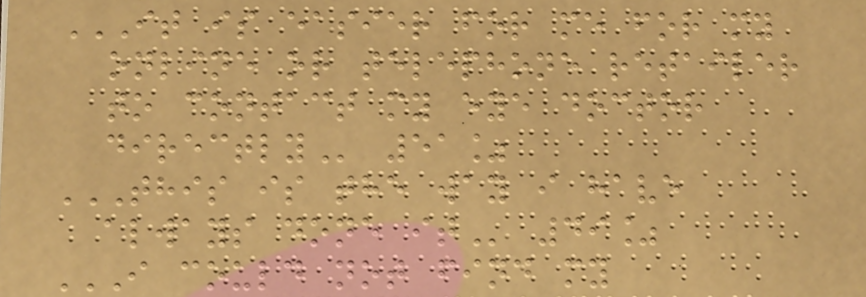IT IS EASIER FOR ME FOR MY
ONLINE OR TELEPHONE RETAILER
TO CONTACT MY EYE DOCTOR
DIRECTLY 51%
THIS IS THE WAY I HAVE
ALWAYS DONE IT 49%
I COULD NOT FIND MY
